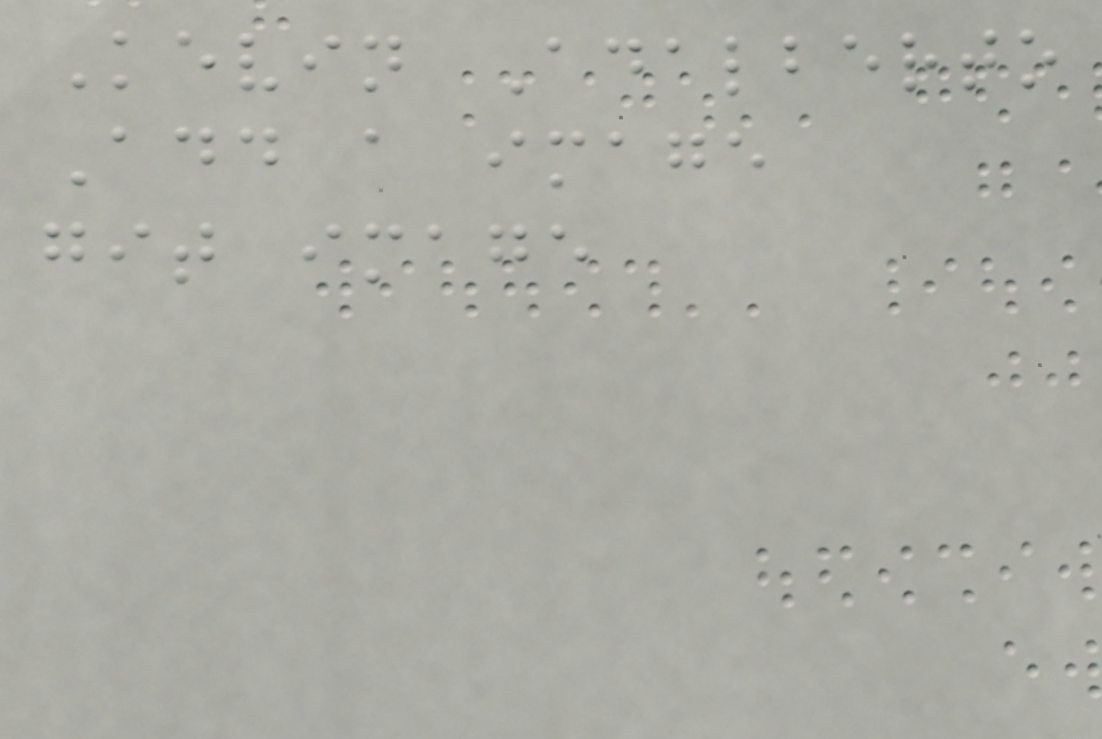Kevin Adalberto
Add a image
git image
